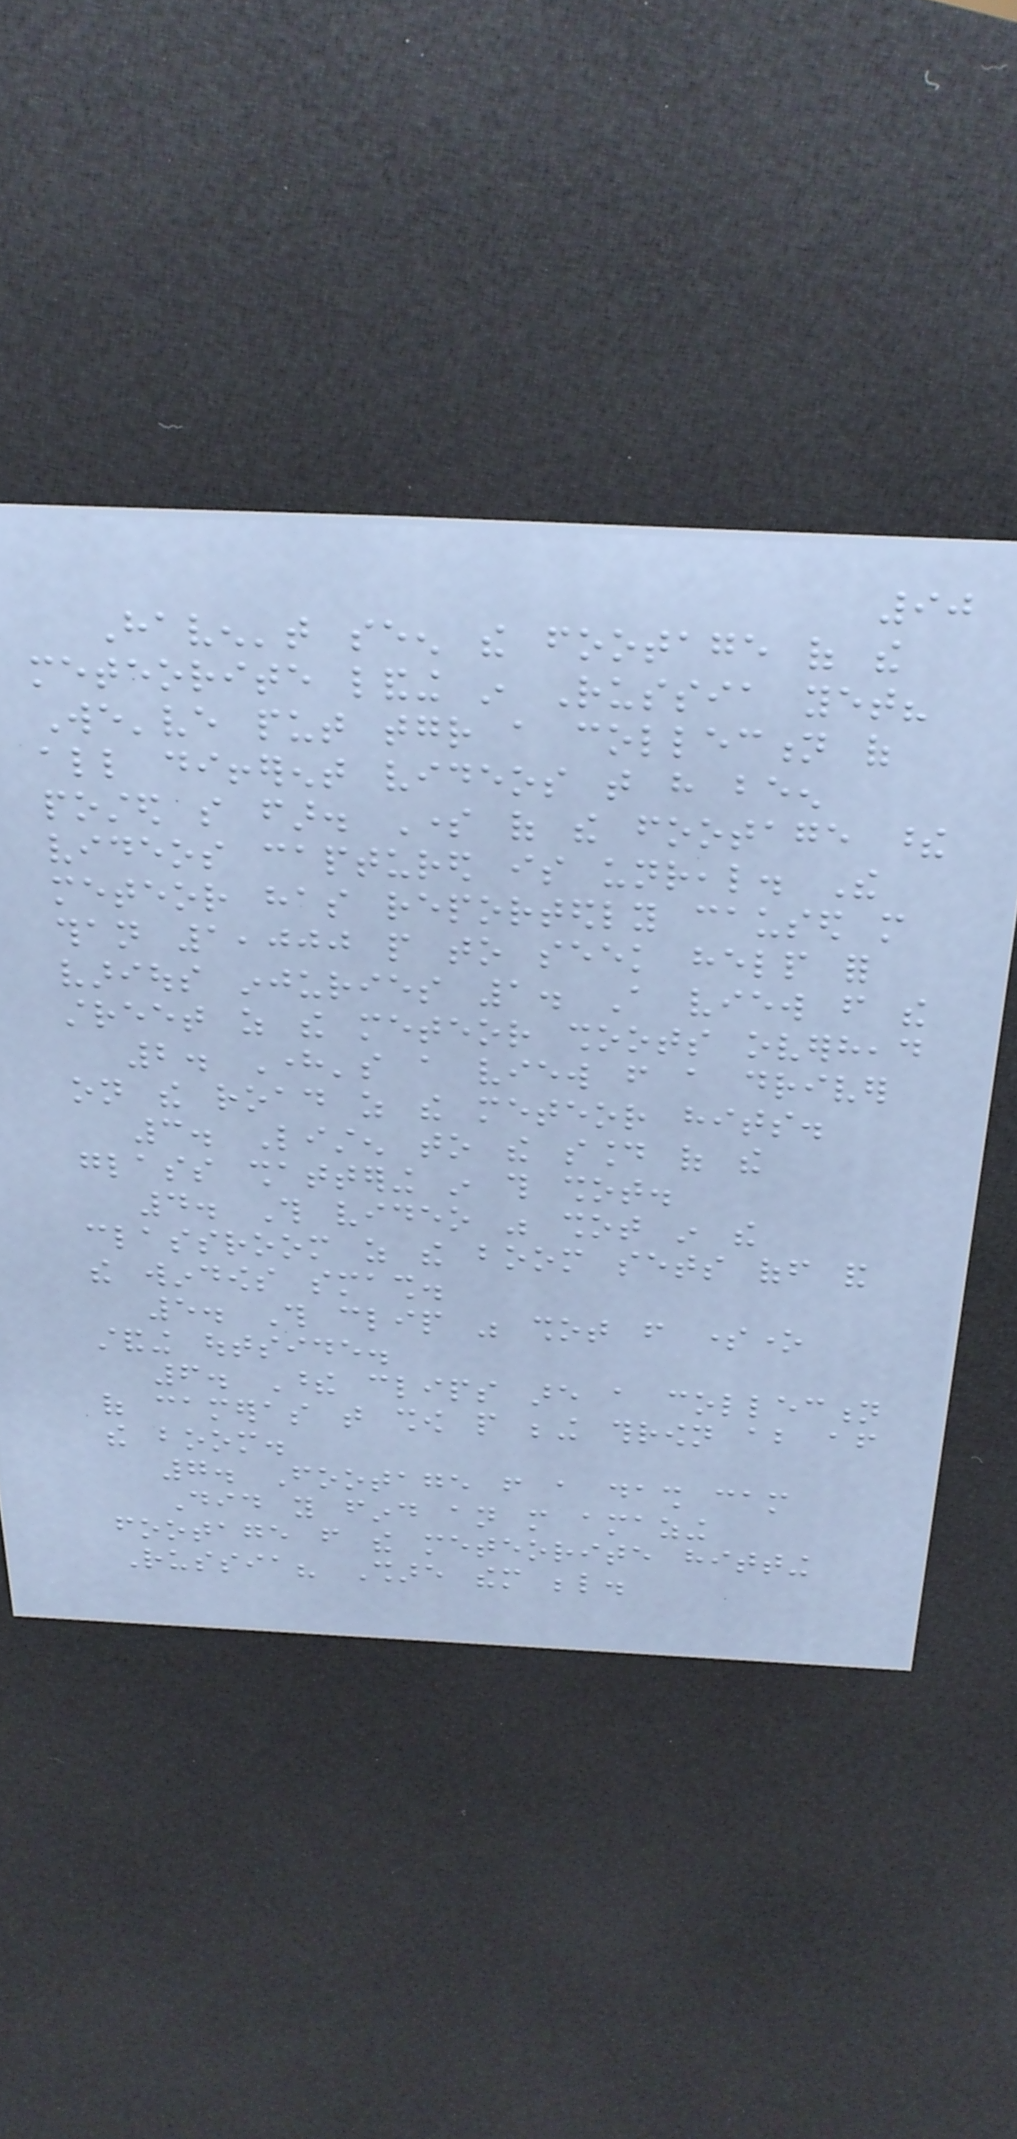90
Haven't seen the footage of the
meteorite landing in Russia yet?
We've put together a collection of
all different videos that have been
posted so far. Some of the footage these
videos captured is unreal. The
meteor has reportedly caused more
than 1,000 people to seek help for
various injuries 1. A view from the
street as the meteor shoots overhead
2. Here's a view from a driver
on the road as the meteor hits.
3. Listen to the sound of the
glass shattering in this shot.
4. This video was shot in the
classroom as the boom sets off and
the windows smash.
5. This clip was shot from someone
standing outside.
6. These clips are a collection
of cameras that show people being thrown about after
the boom.
7. Footage from a dash cam
Did you find an more amazing
footage from the meteorite hitting
Russia? Share them below.
